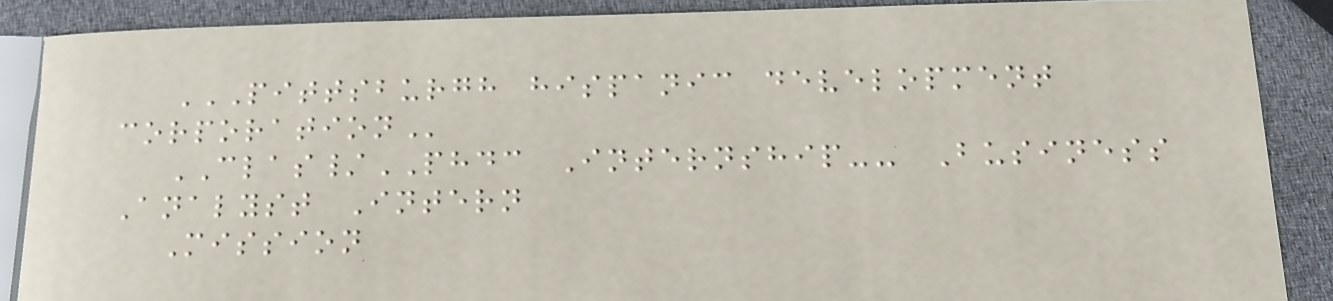PITTSBURGH HISPANIC DEVELOPMENT
CORPORATION
CLAS/PHDC Internship-- Business
Analyst Intern
Mission
